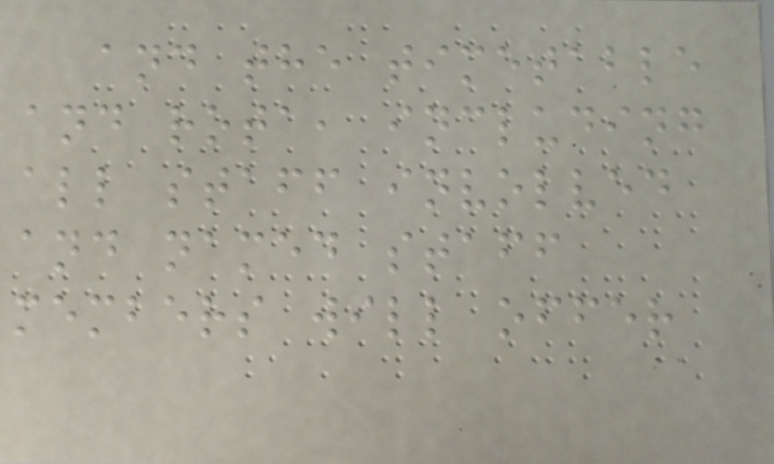and the timetable
and rota, including
all staff involved
and named staff
members will offer
